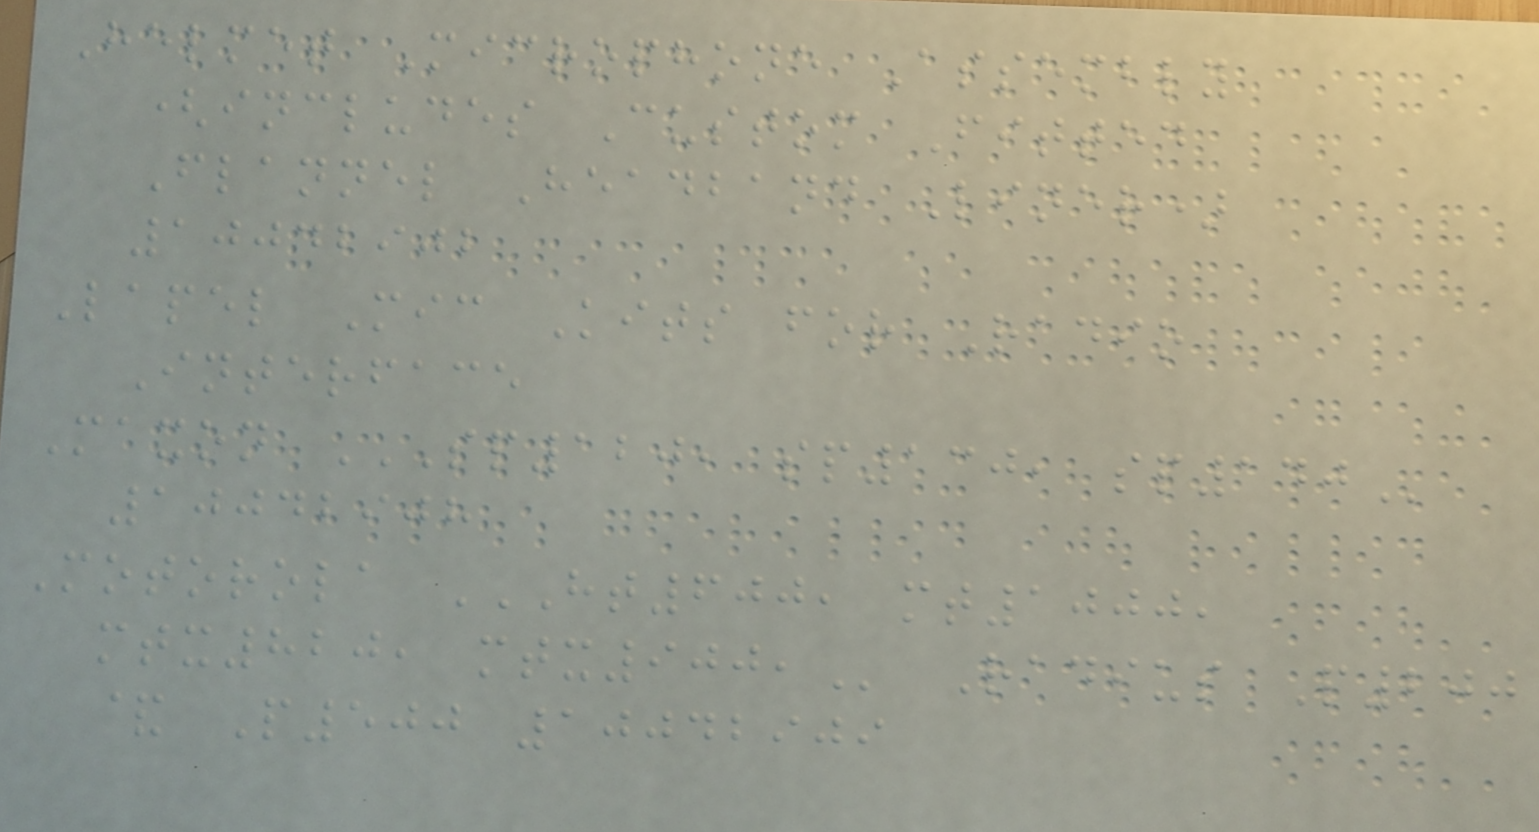Helmet Microphone Assembly
(includes Custom Fitted
Flannel Headband Liner)
10042902
Lapel Mic Kits for Radio
Interface
Maxon SP120, SP130, SP140
10042908
Motorola HT600, MT1000,
MTX820, MTX900, Radius P200
& P500 10042909
